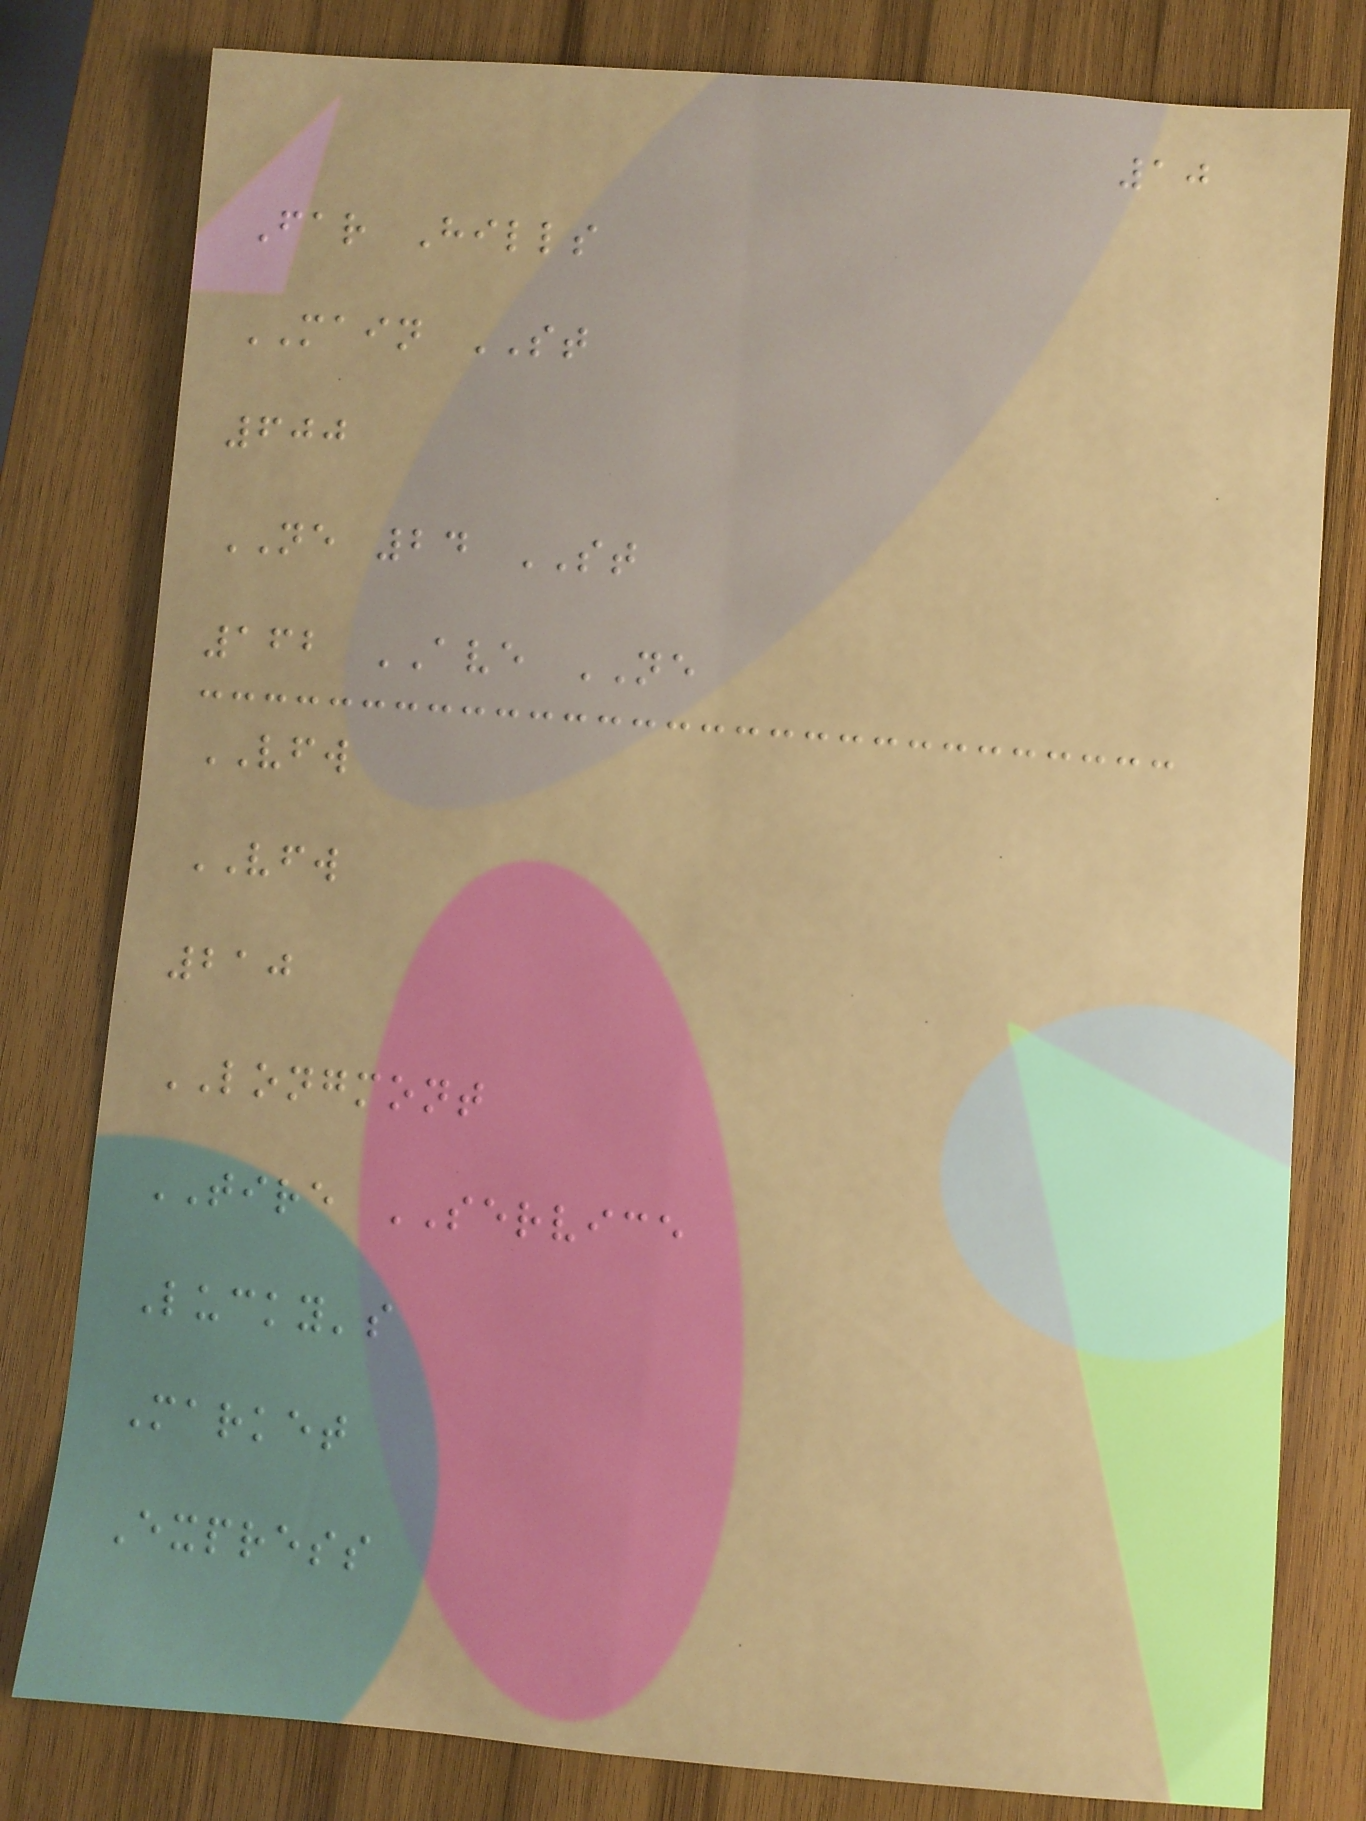10
Far Hills
MAIN ST
600
NE 24 ST
162 AVE NE
VFW
VFW
210
LONGMONT
TIRE SERVICE
Lucky's
Market
Express
